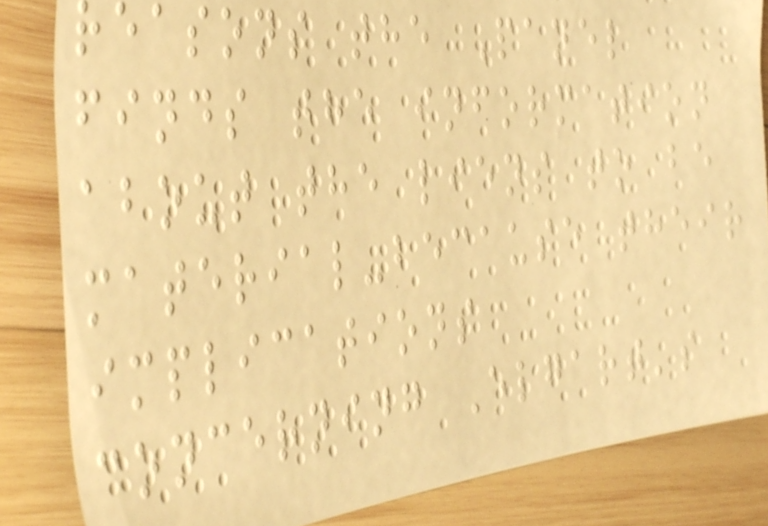reasons the Panel
finds the information
about the liens to be
material-because their
implications
concerning Elgart's
